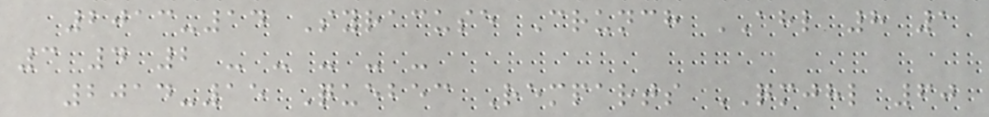2013-14 Syracuse Crunch AHL 8 1
3 4 2 - - - - -
2014-15 Quebec Remparts QMJHL 60
